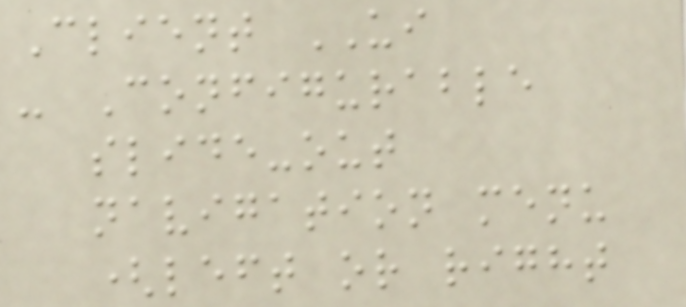Client UI
- Configurable
slide-out
navigation menu
(left or right
